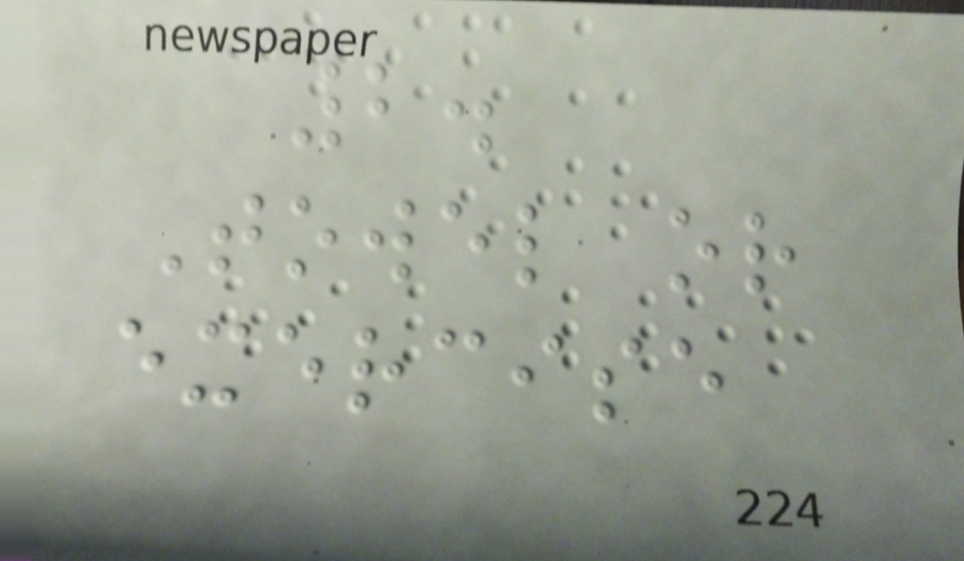2.
Towel or
exercise
